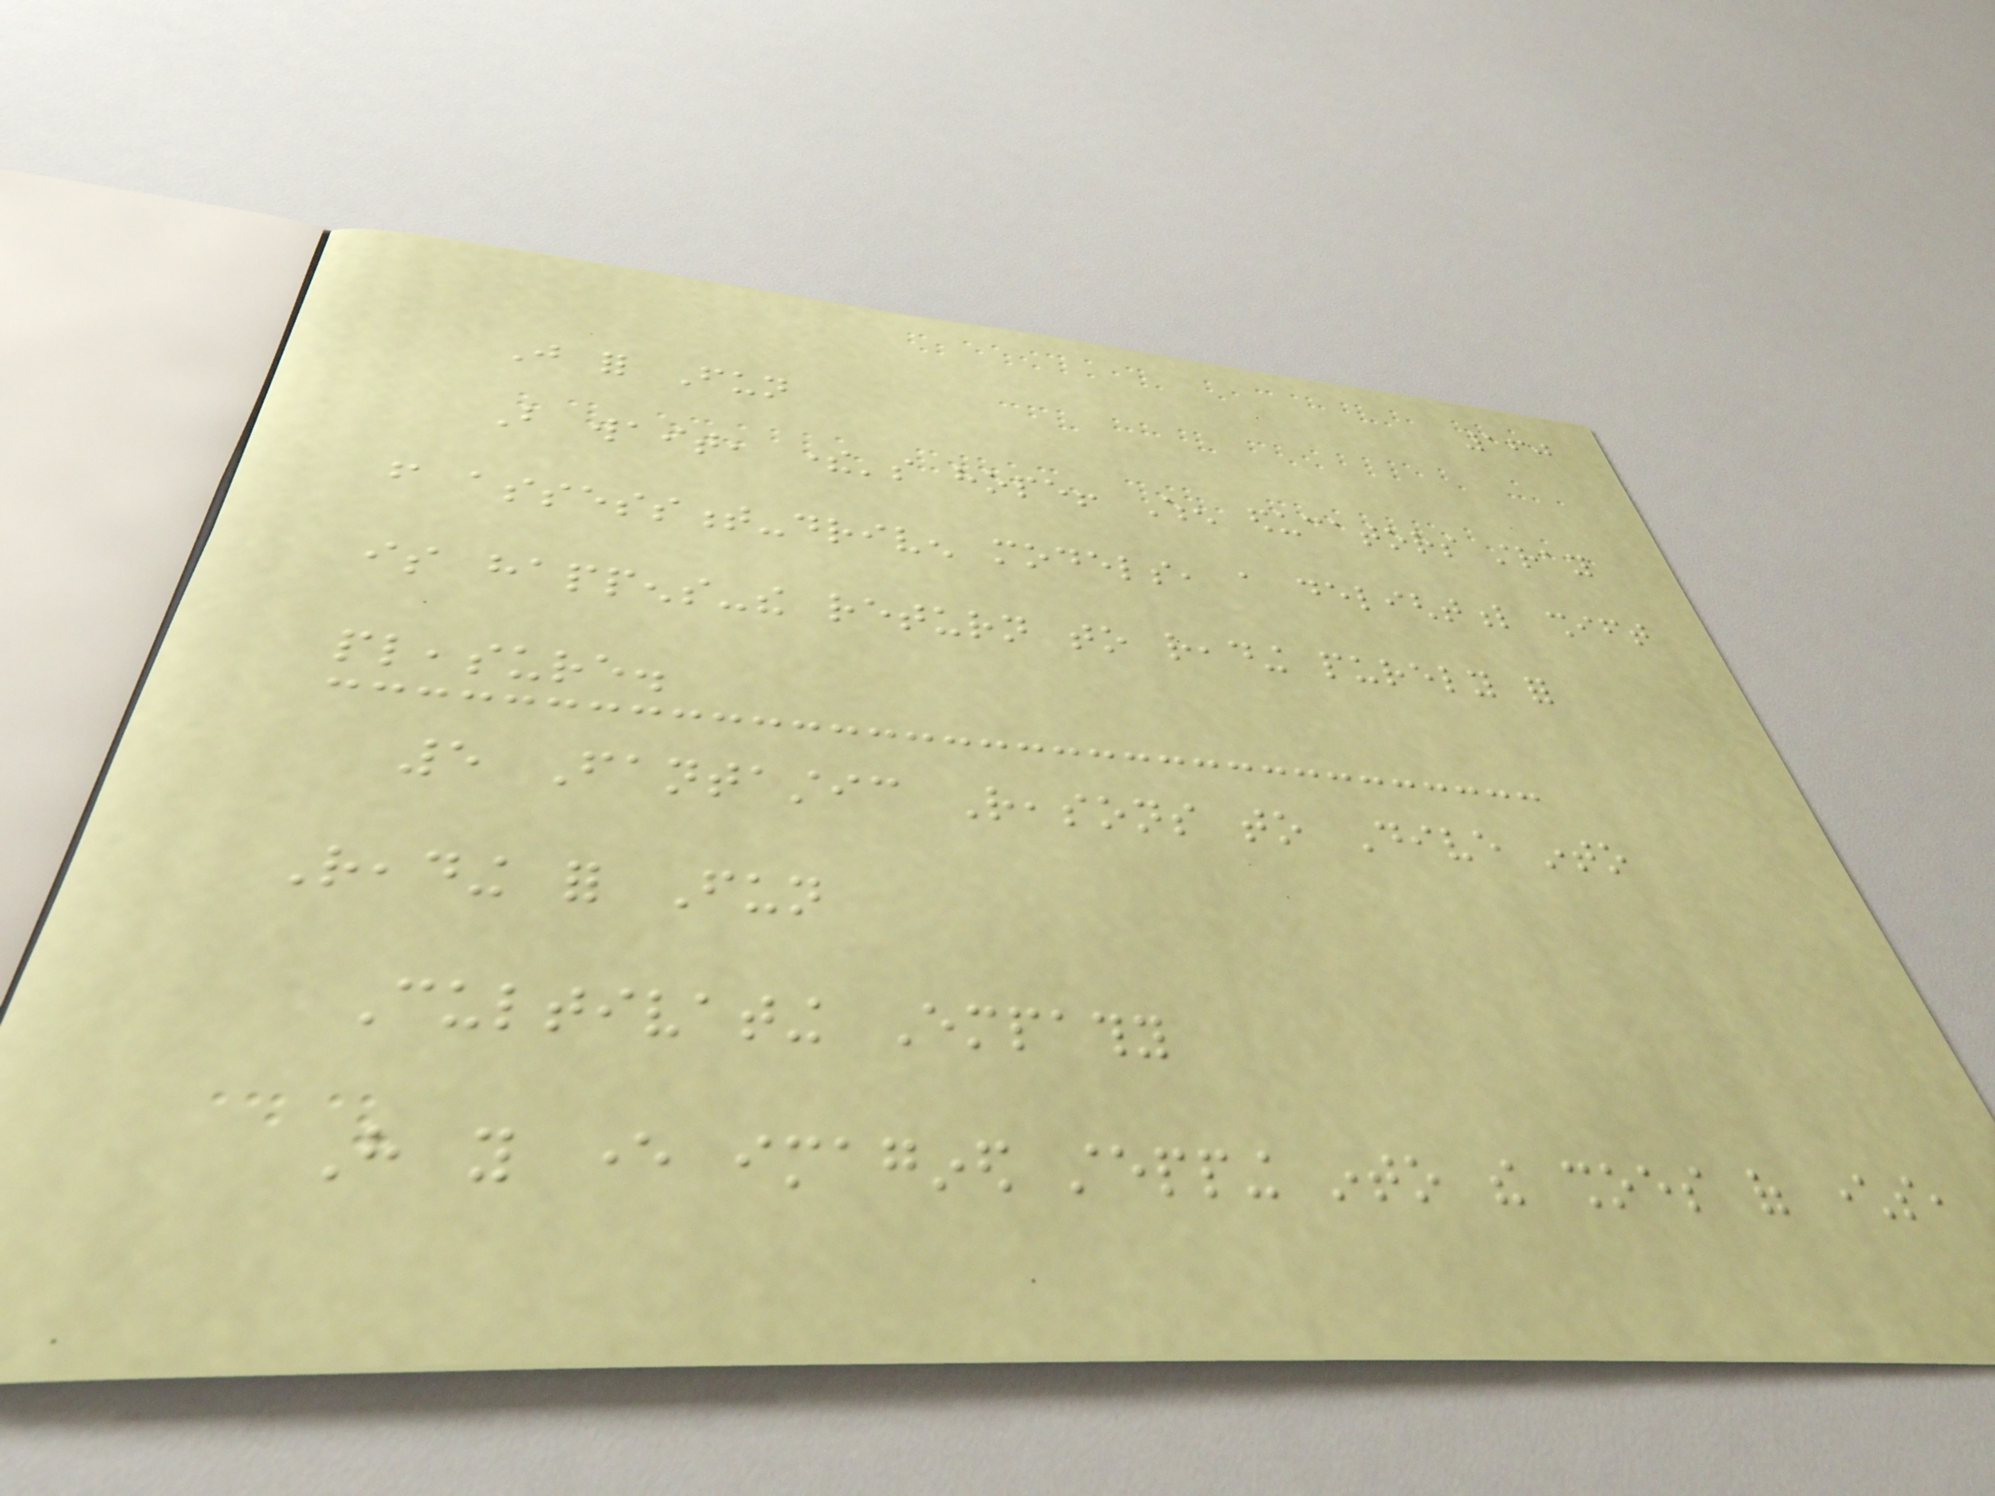160
Just for Fun
But wait, there's hope! When educators stray
from assessment-driven models, a delightful shift
is happens-the return to reading purely for
pleasure.
5 Fantastic Reasons to Dive into
Reading for Fun
Cultivating Empathy
Have you ever imagined stepping into the shoes of characters,
